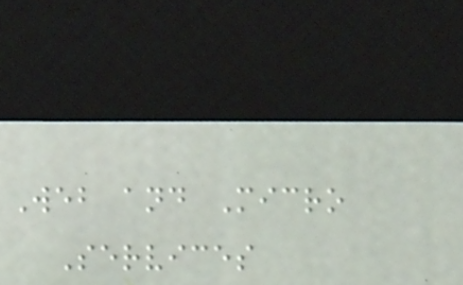Web and Micro
Services
